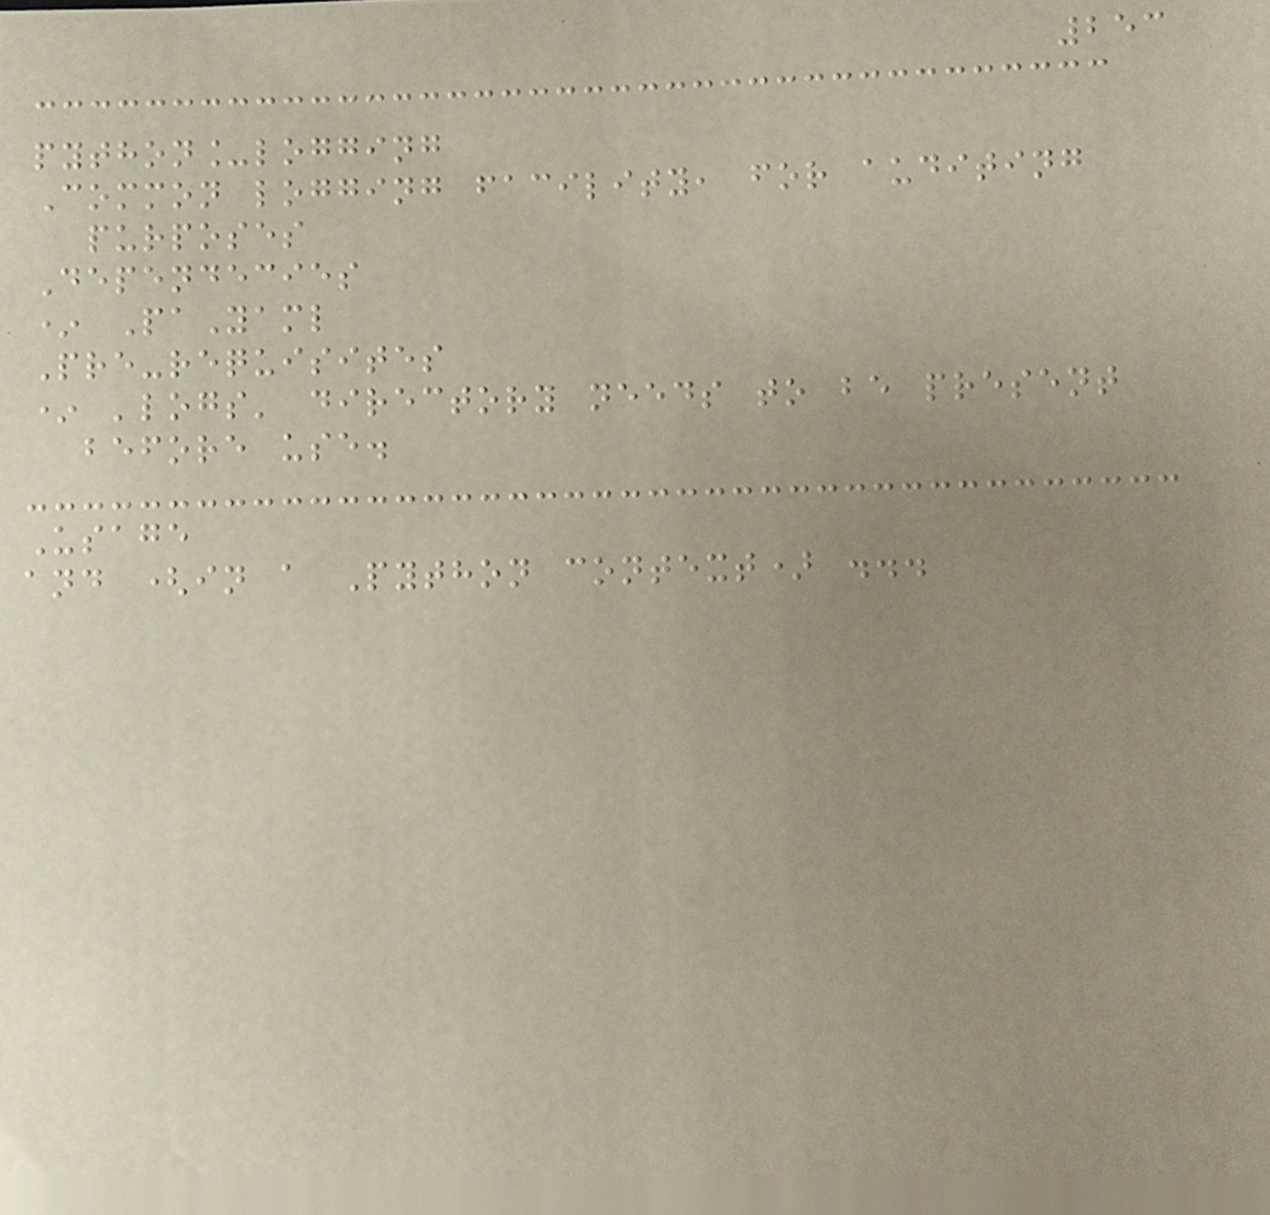253
python_logging
Common logging facility, for auditing
purposes
Dependecies
* PaYaml
Pre-requisites
* 'logs' directory needs to be present
before use.
Usage
and (in a Python context) ...
